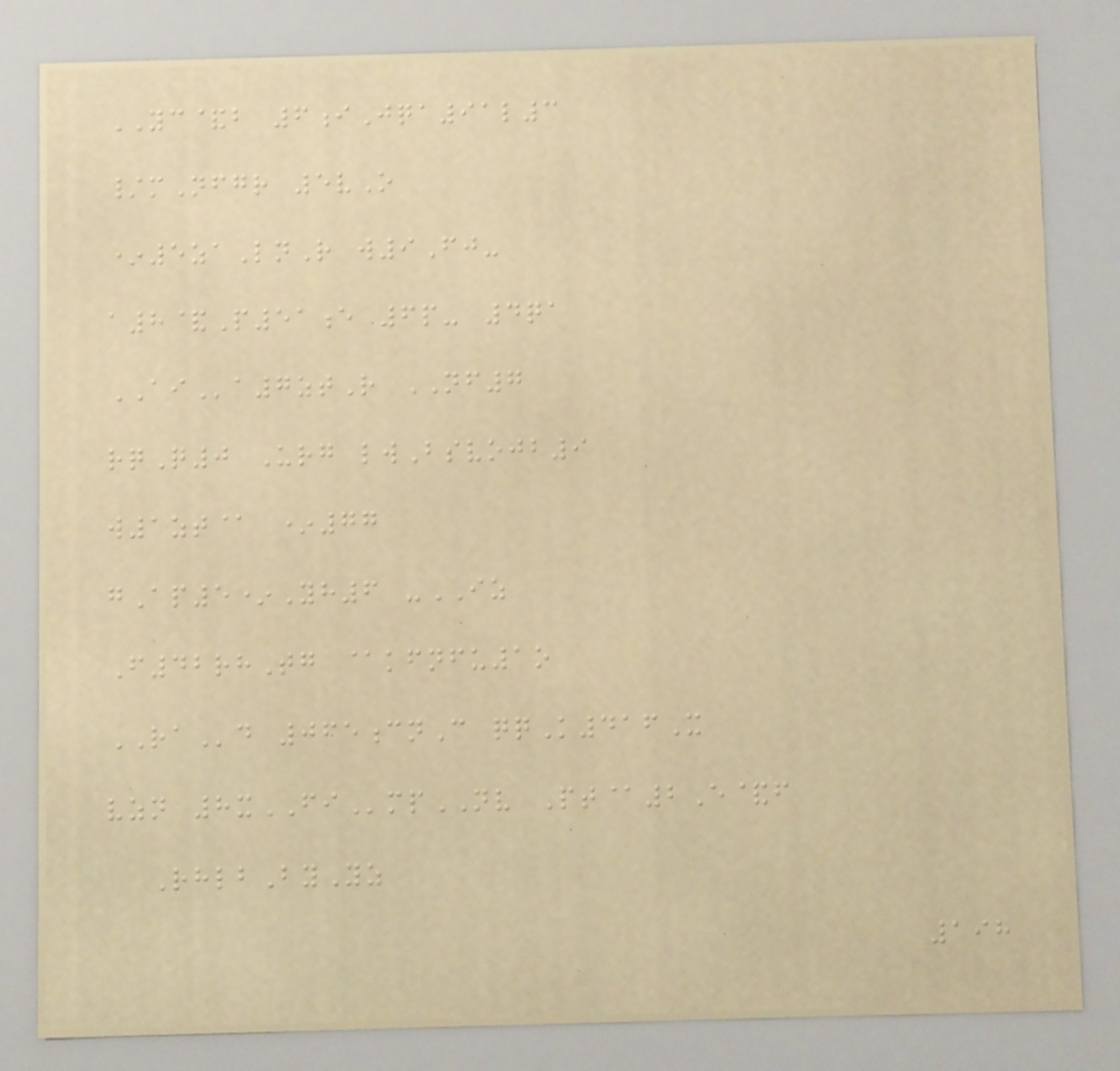YC&b 6iJqa91l3
/mNfgr 5vO
*5zaLnR w9Fj-
a8&P51e 6p- 4qa
AIa7ztR NF7
rqQ0 Urg lwBsvojb9
w1zt@ *77
gAp5*Yh6 -IZ
F42rhTg @kfnfu1o
RAd 065cnC qqK416X
vzn 8xFImpNV Pt@2E&f
RhlbByYz
198
